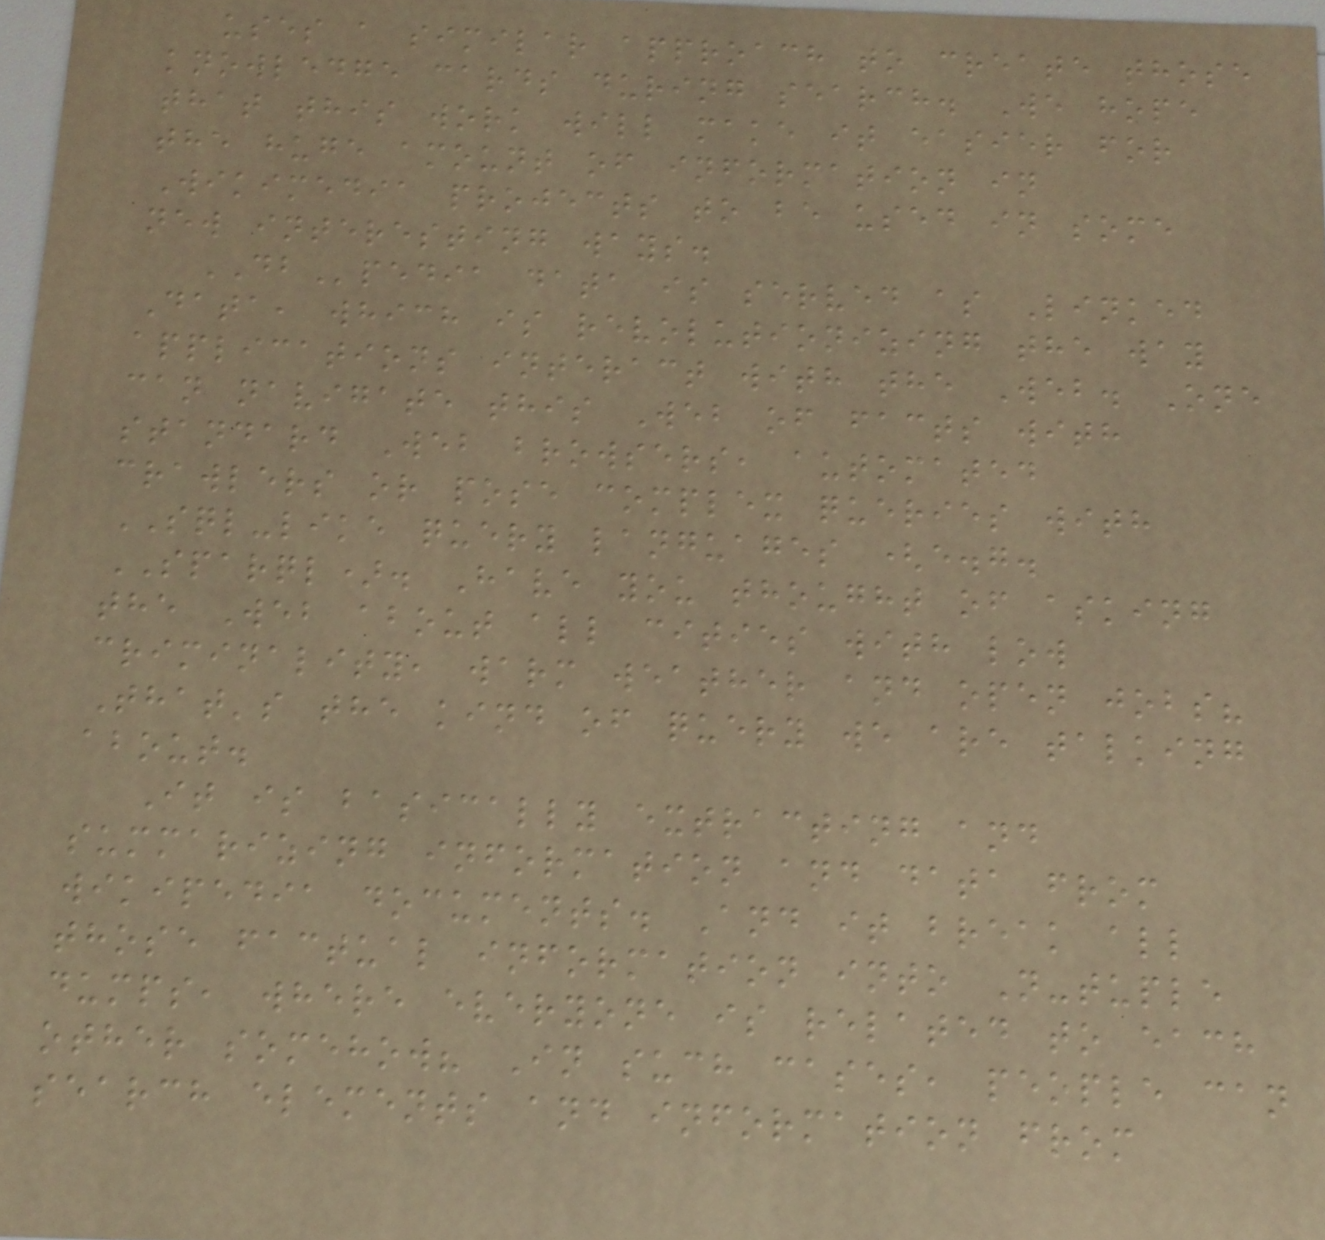uses a similar approach to create those
knowledge cards during search. We hope
that this work will make it easier for
the huge amount of information in
Wikimedia projects to be used in some
new interesting ways.
DBpedia data is served as Linked
Data, which is revolutionizing the way
applications interact with the Web. One
can navigate this Web of facts with
standard Web browsers, automated
crawlers or pose complex queries with
SQL-like query languages (e.g.
SPARQL). Have you thought of asking
the Web about all cities with low
criminality, warm weather and open jobs?
That's the kind of query we are talking
about.
It is basically extracting and
summarizing information and data from
wikipedia documents. And it break all
those factual information into N-tuple
dumps, where everyone is related to each
other somehow? In such cases, people can
search elements and information from
